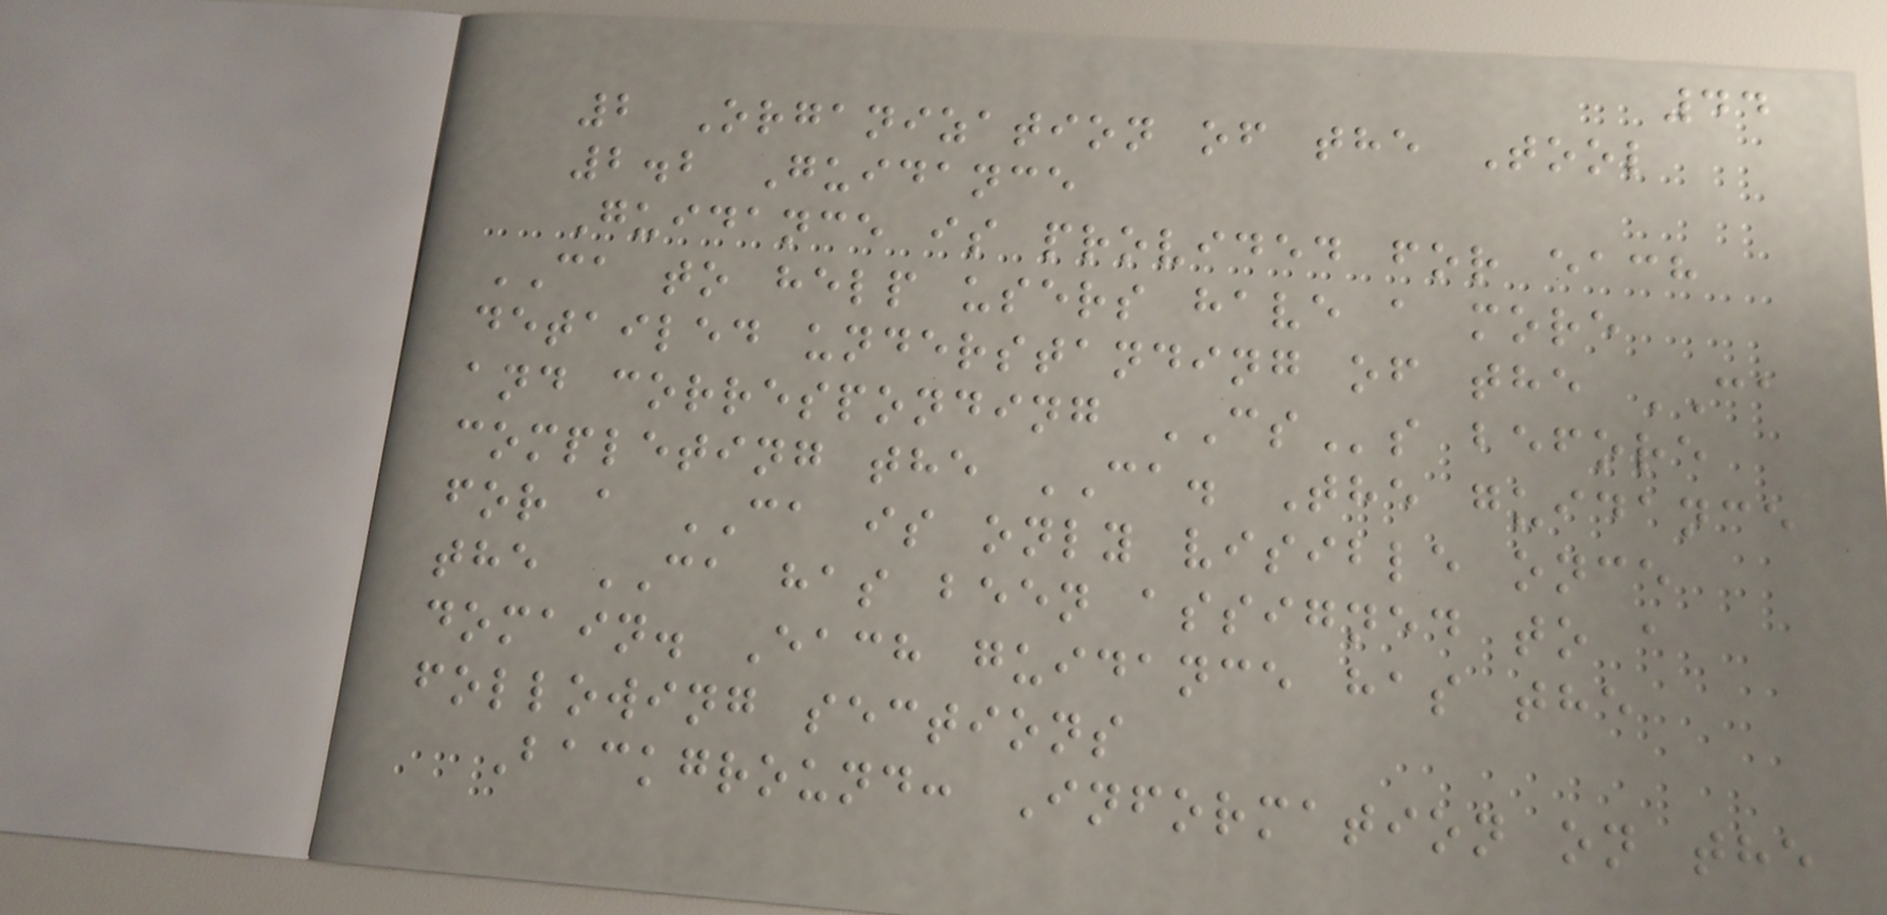44
2 Organization of the Tool
2.2 Guidance
Guidance is provided for each
CA to help users have a more
detailed understanding of the CA
and corresponding CSs before
completing the CA. The guidance
for a CA is only visible once
the CA has been assigned to a
domain. Each guidance has the
following sections
Background: Information on the
